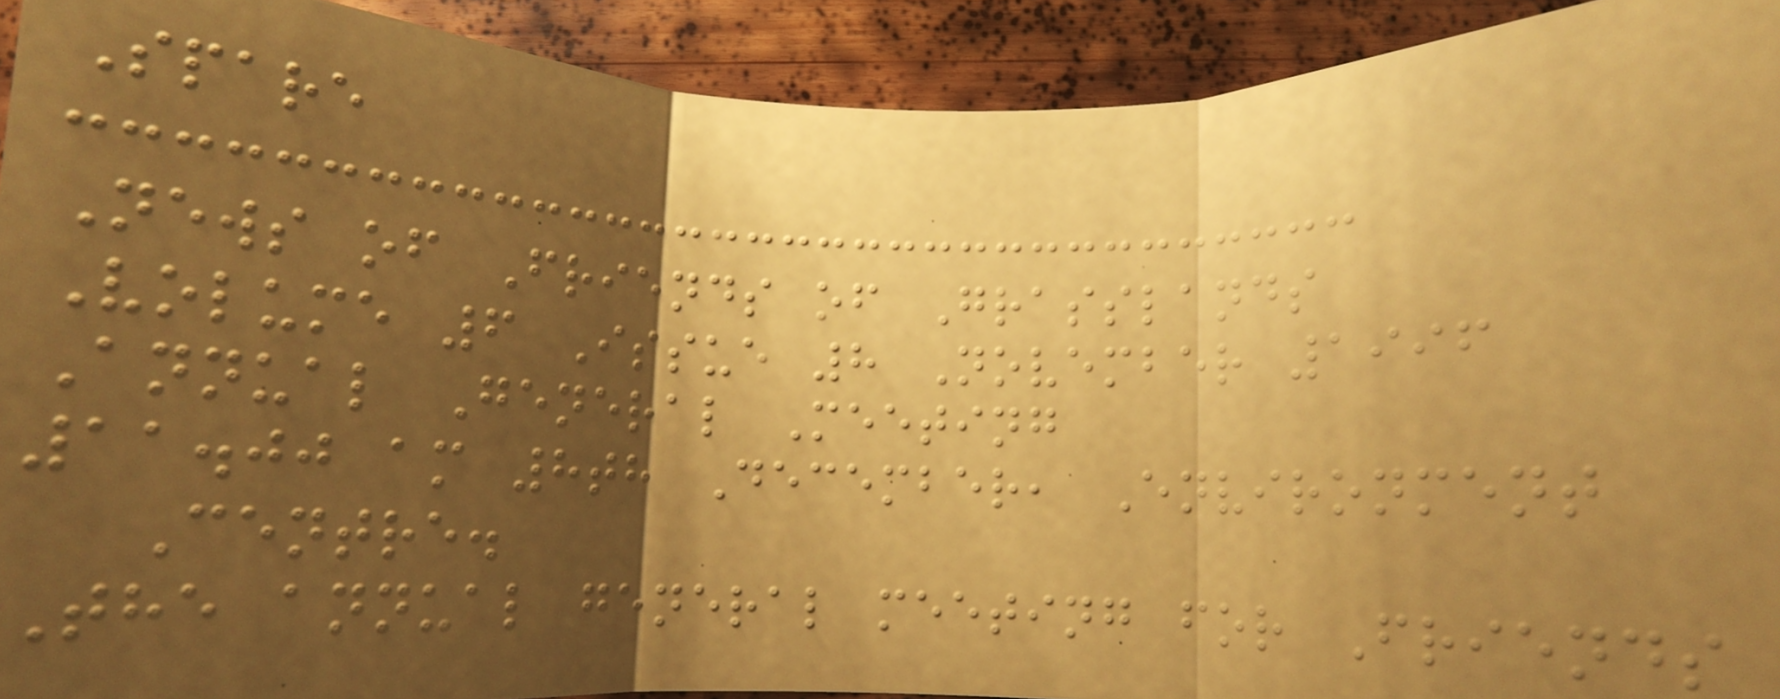Spare
News of Friends of Grasslands
Volume 6 Issue 8 November 1996
Annual General Meeting
11.00 am 8th December, Environment
Centre.
The annual general meeting for Friends
